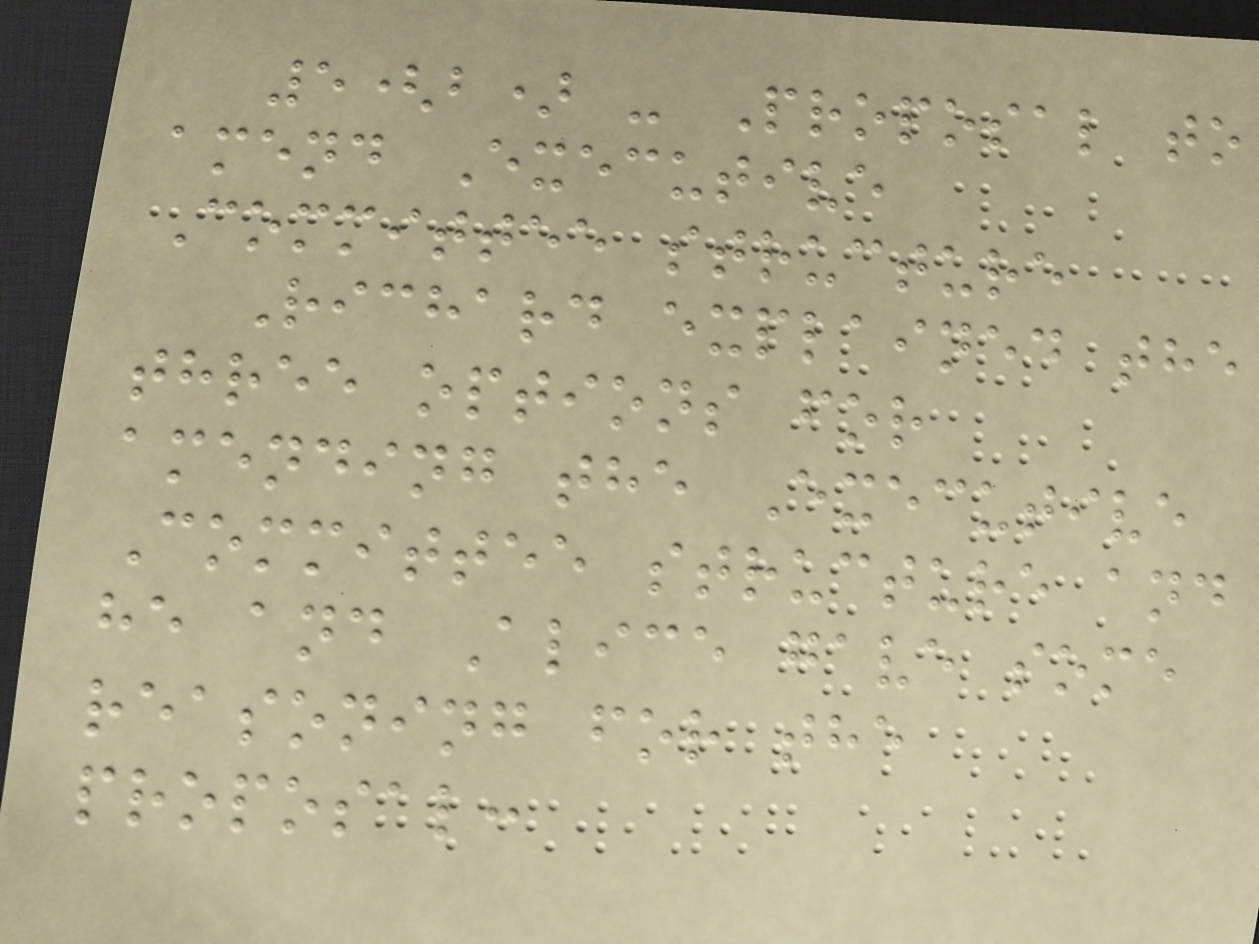5(b) - Proposal to
amend Executive
Committee structure
Richard explained the
three options for
amending the Executive
Committee structure and
he and Alice gave some
reasoning for the
proposal:
